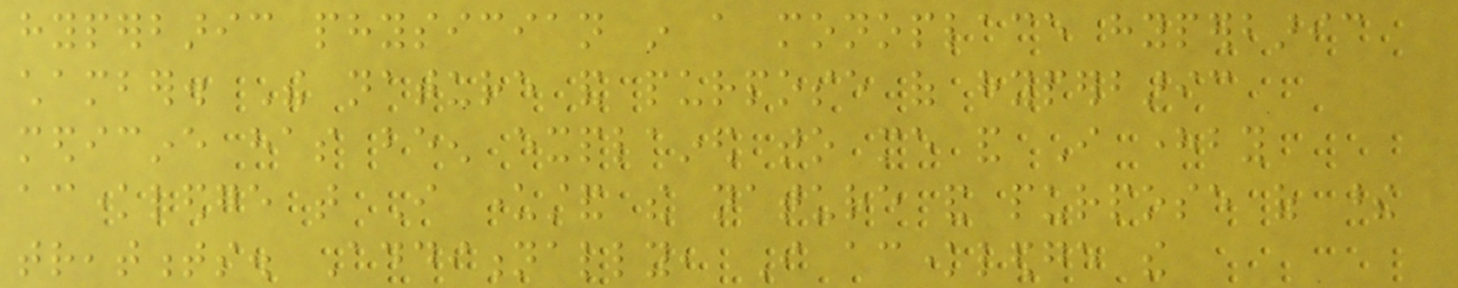hyperbaric physician in a monoplace hyperbaric
chamber. The nature and purpose of hyperbaric
medicine has been explained to me and I hereby
acknowledge that I understand the nature and purpose of these
treatments. Additionally, I acknowledge the
